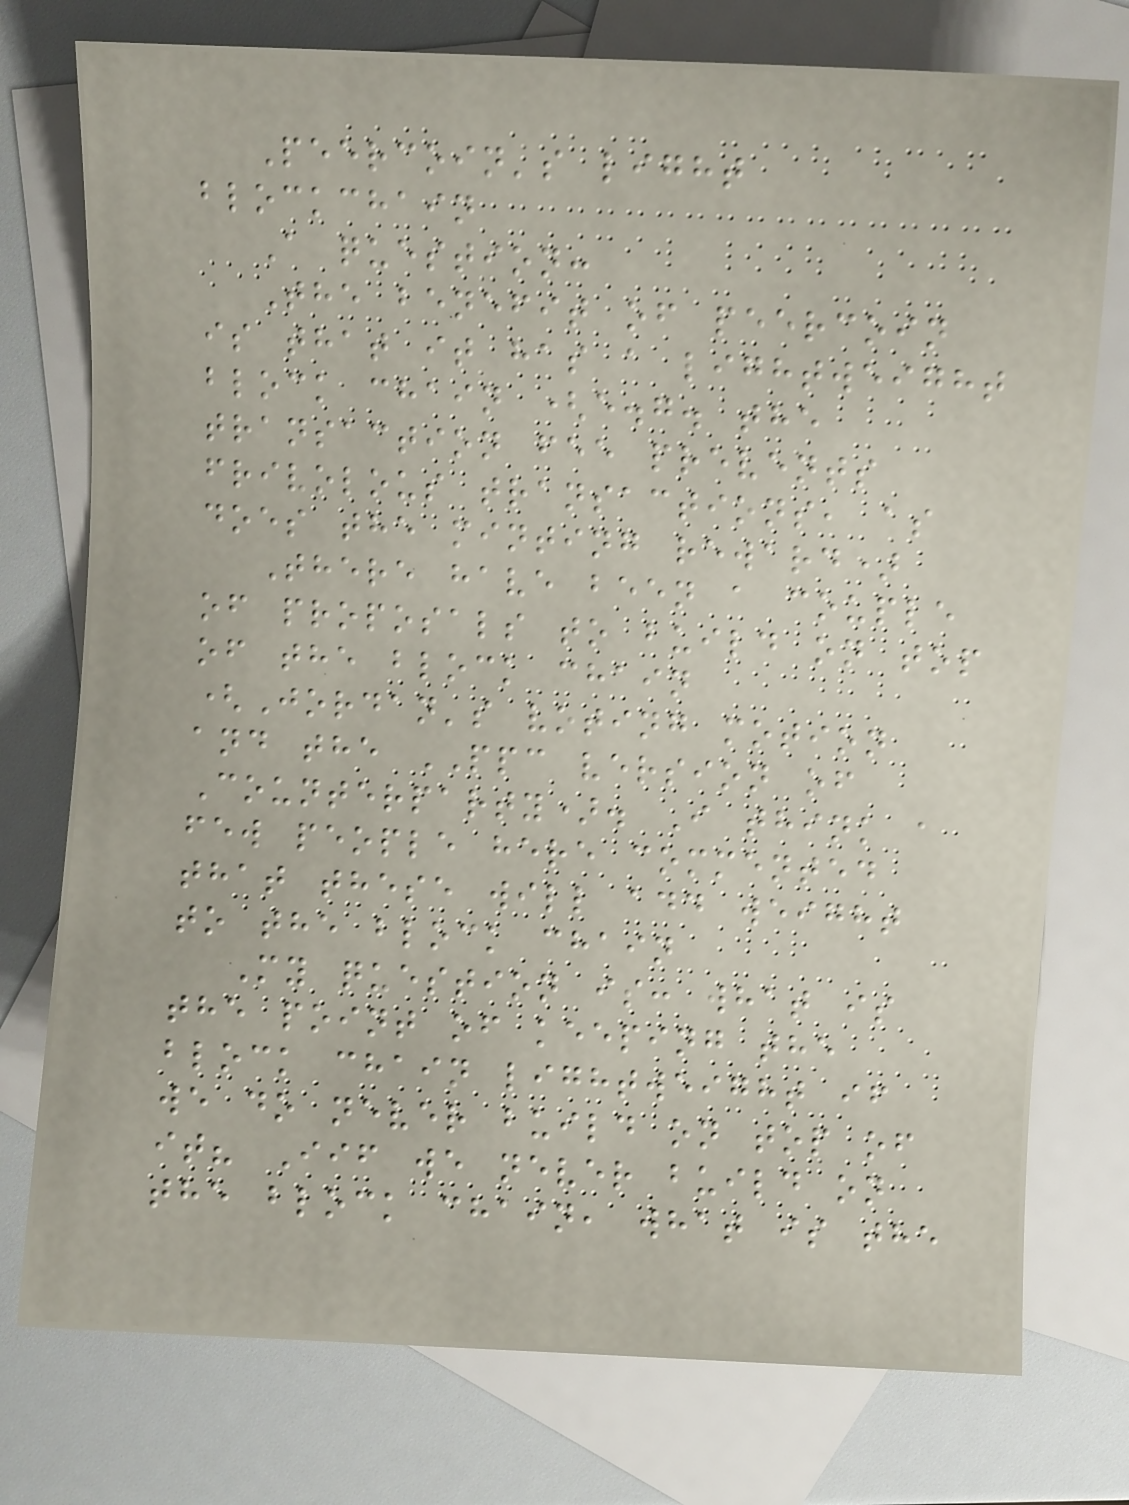Peercoin's light
blockchain
A question:
The benefit of peercoin
is that it has a lightweight
block chain (e.g. the
transaction fee prevents
frivolous transactions, as
does the minting reward)
There have been a couple
of proposals to build on top
of the block chain
(Jordan's voting motion
and the PPC version of
Counterparty). I think a
few people here commented
that these will add weight
to the block chain
My question is: what is
the point of keeping the
block chain lightweight if
we do never build on top of
it? Iif we never build on
the block chain, what is the
